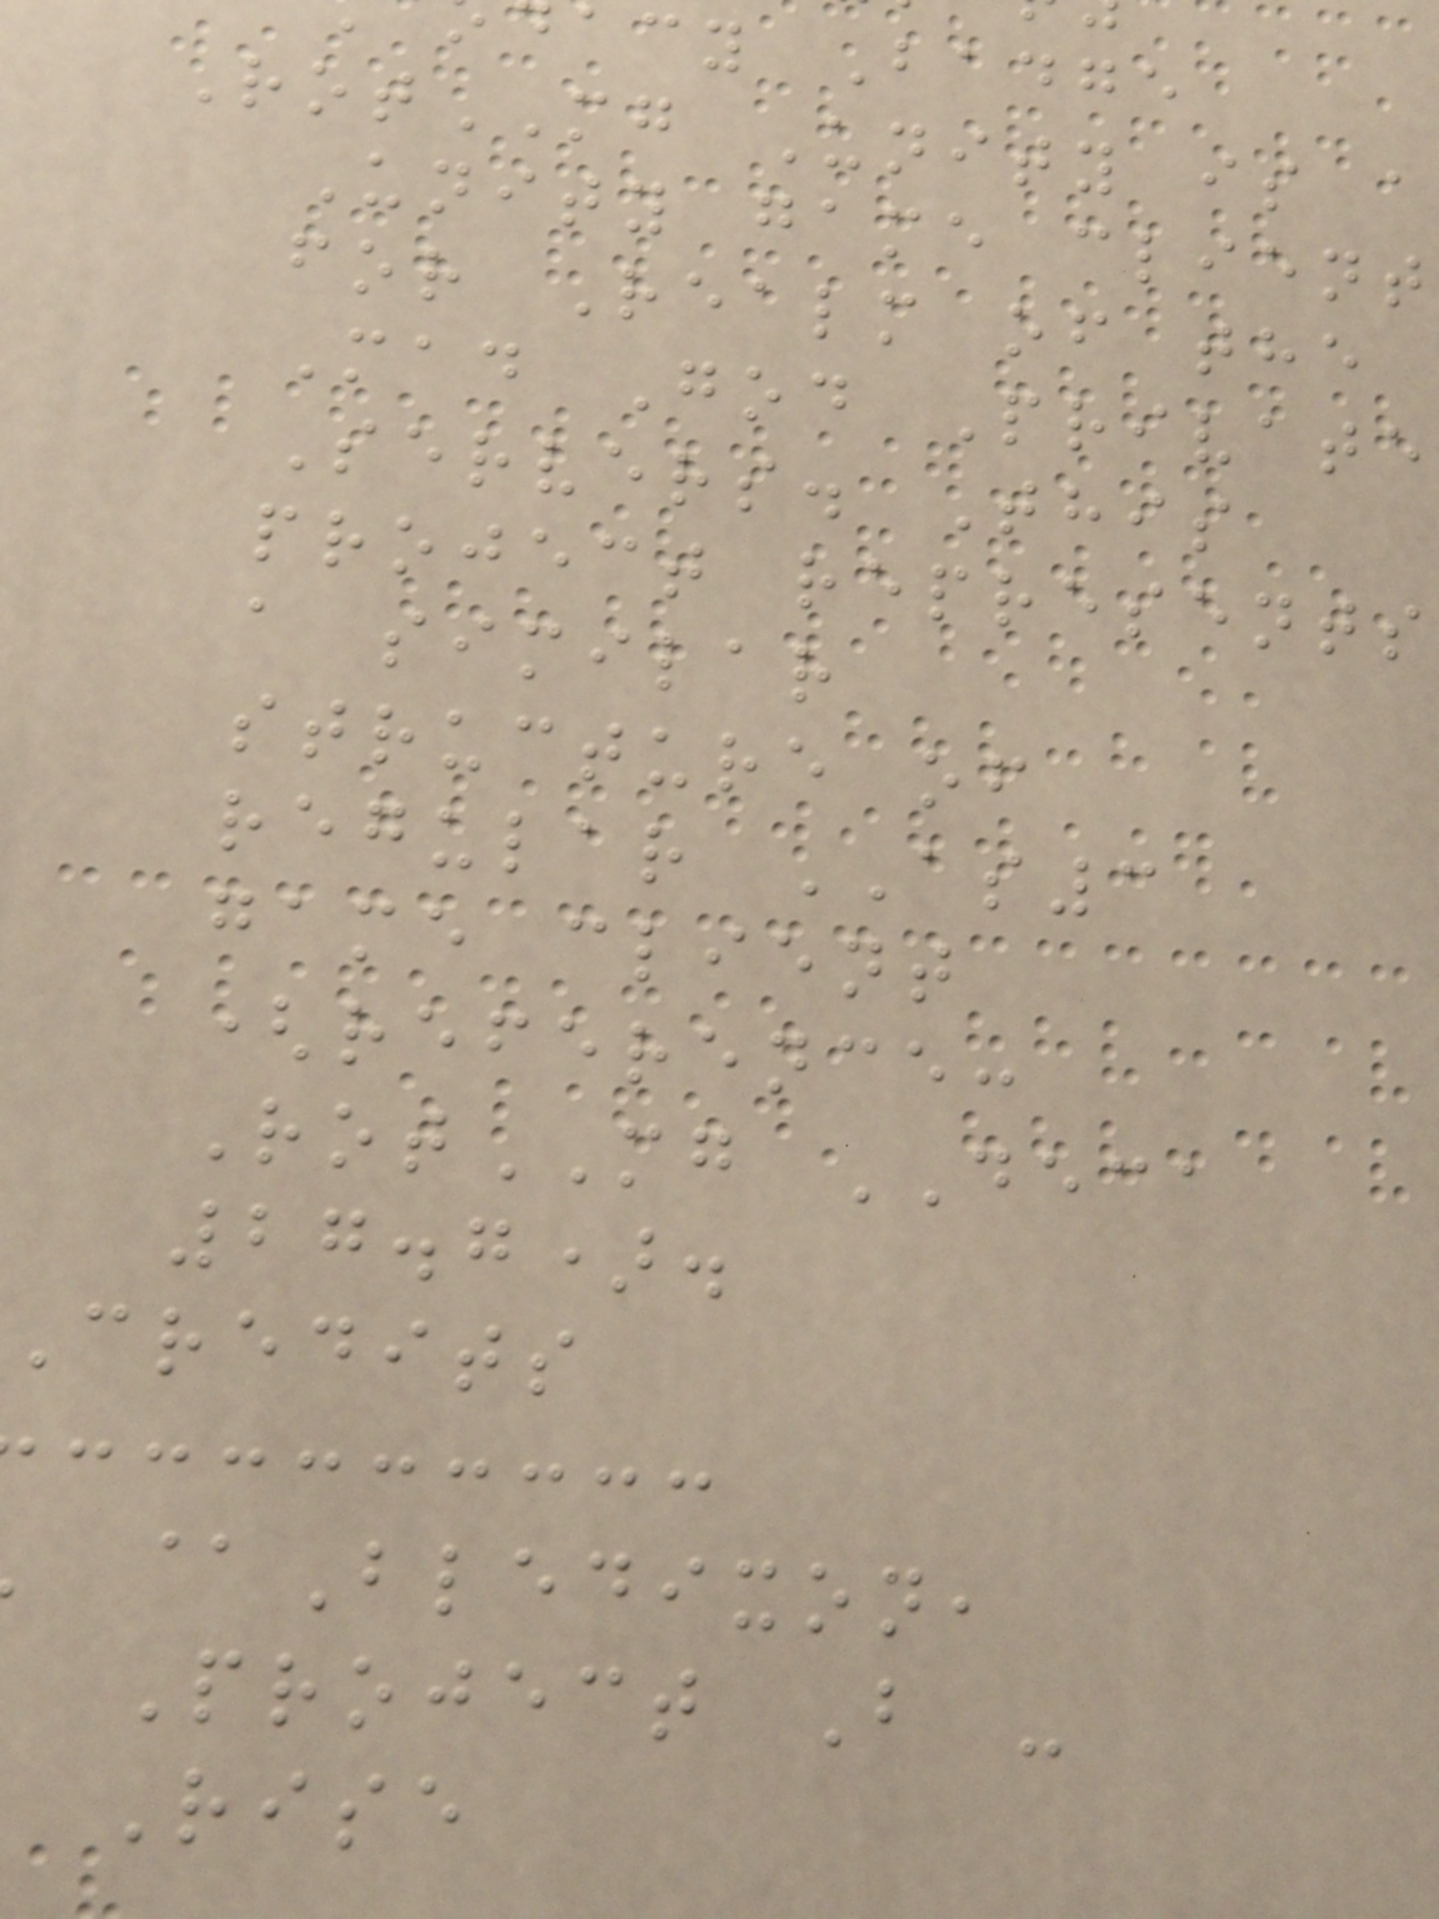acy Badge
RotMG Unity is a
Unity game client
for Realm of the
Mad God Private
Servers. This
project represents
a similar
structure of
regular AS3
game client
(reference:
RotMG DECA
27.7).
Credits
@Bledixon,
Project B -
Rise
